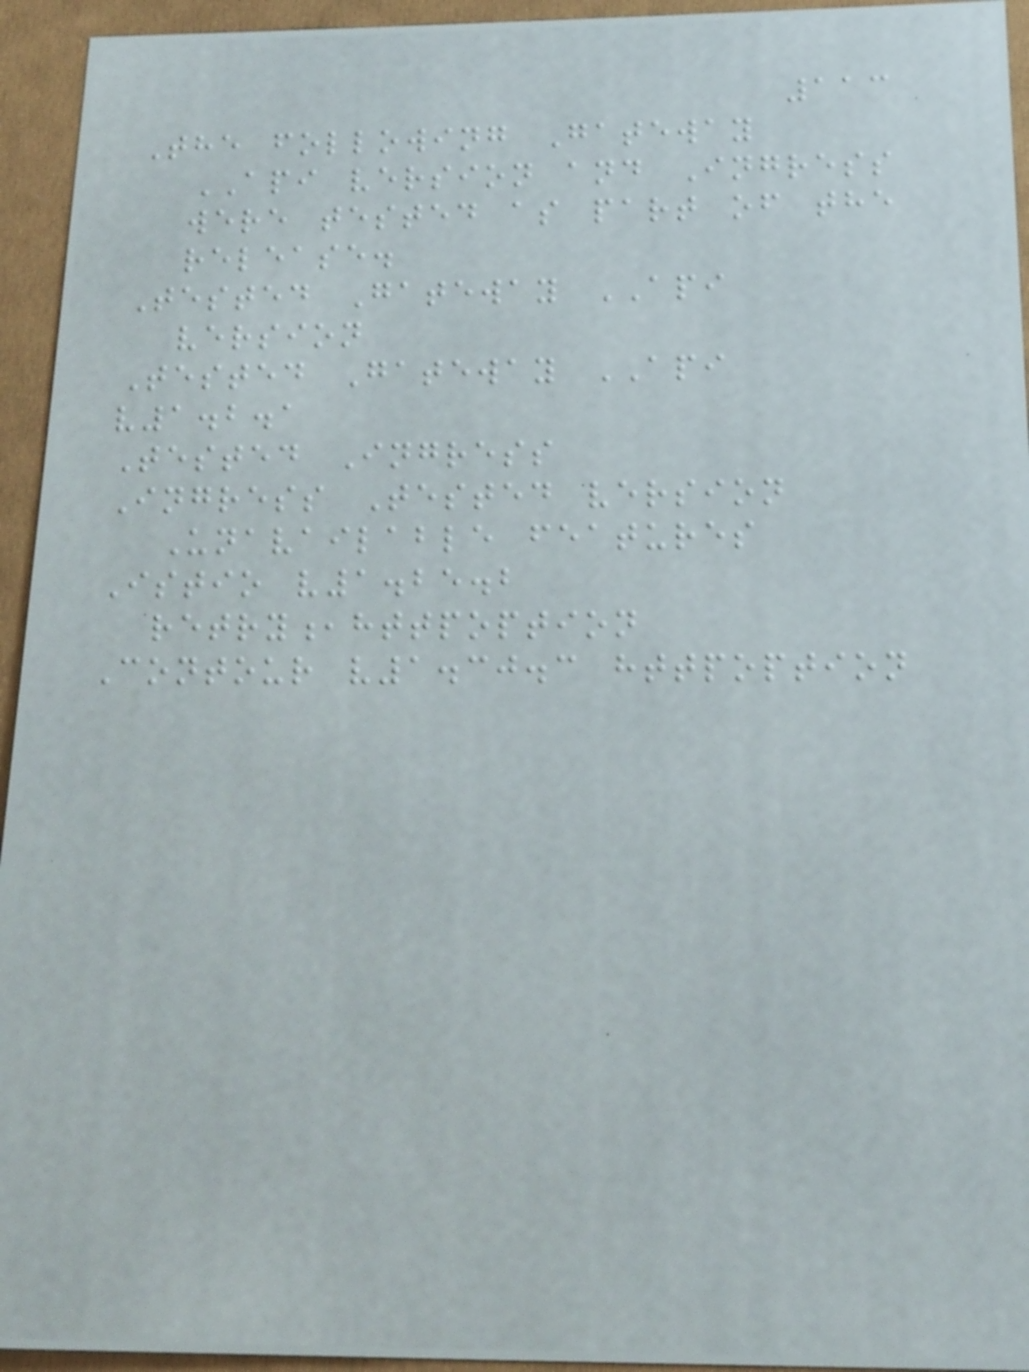113
The following Gateway
API version and Ingress
were tested as part of the
release.
Tested Gateway API
version
Tested Gateway API
v1.2.1
Tested Ingress
Ingress Tested version
Unavailable features
Istio v1.25.2
retry,httpoption
Contour v1.30.3 httpoption
